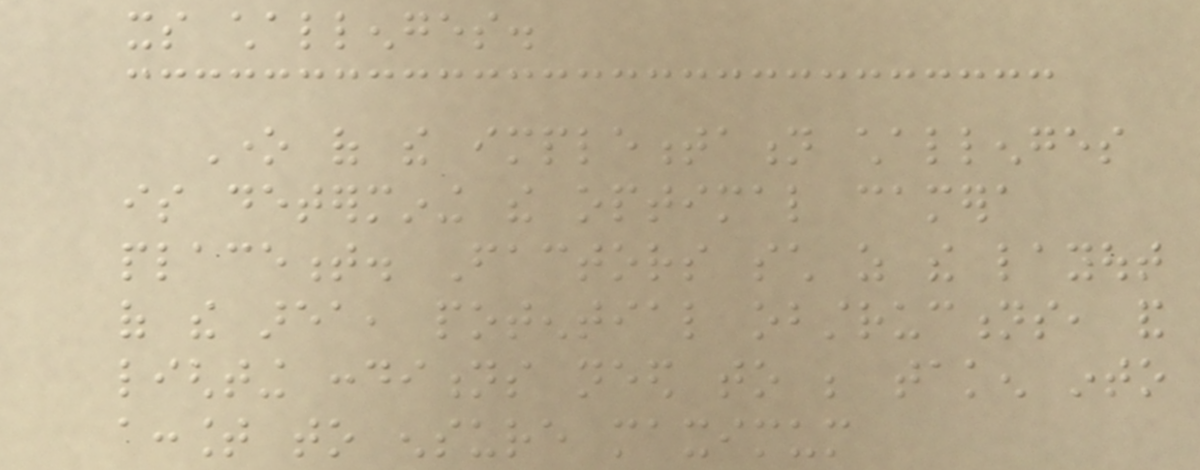its challenges.
One of the implementation challenges
is determining the optimal camera
placement. Factors such as the layout
of the area, potential obstructions, and
lighting conditions need to be taken into
account to ensure maximum
